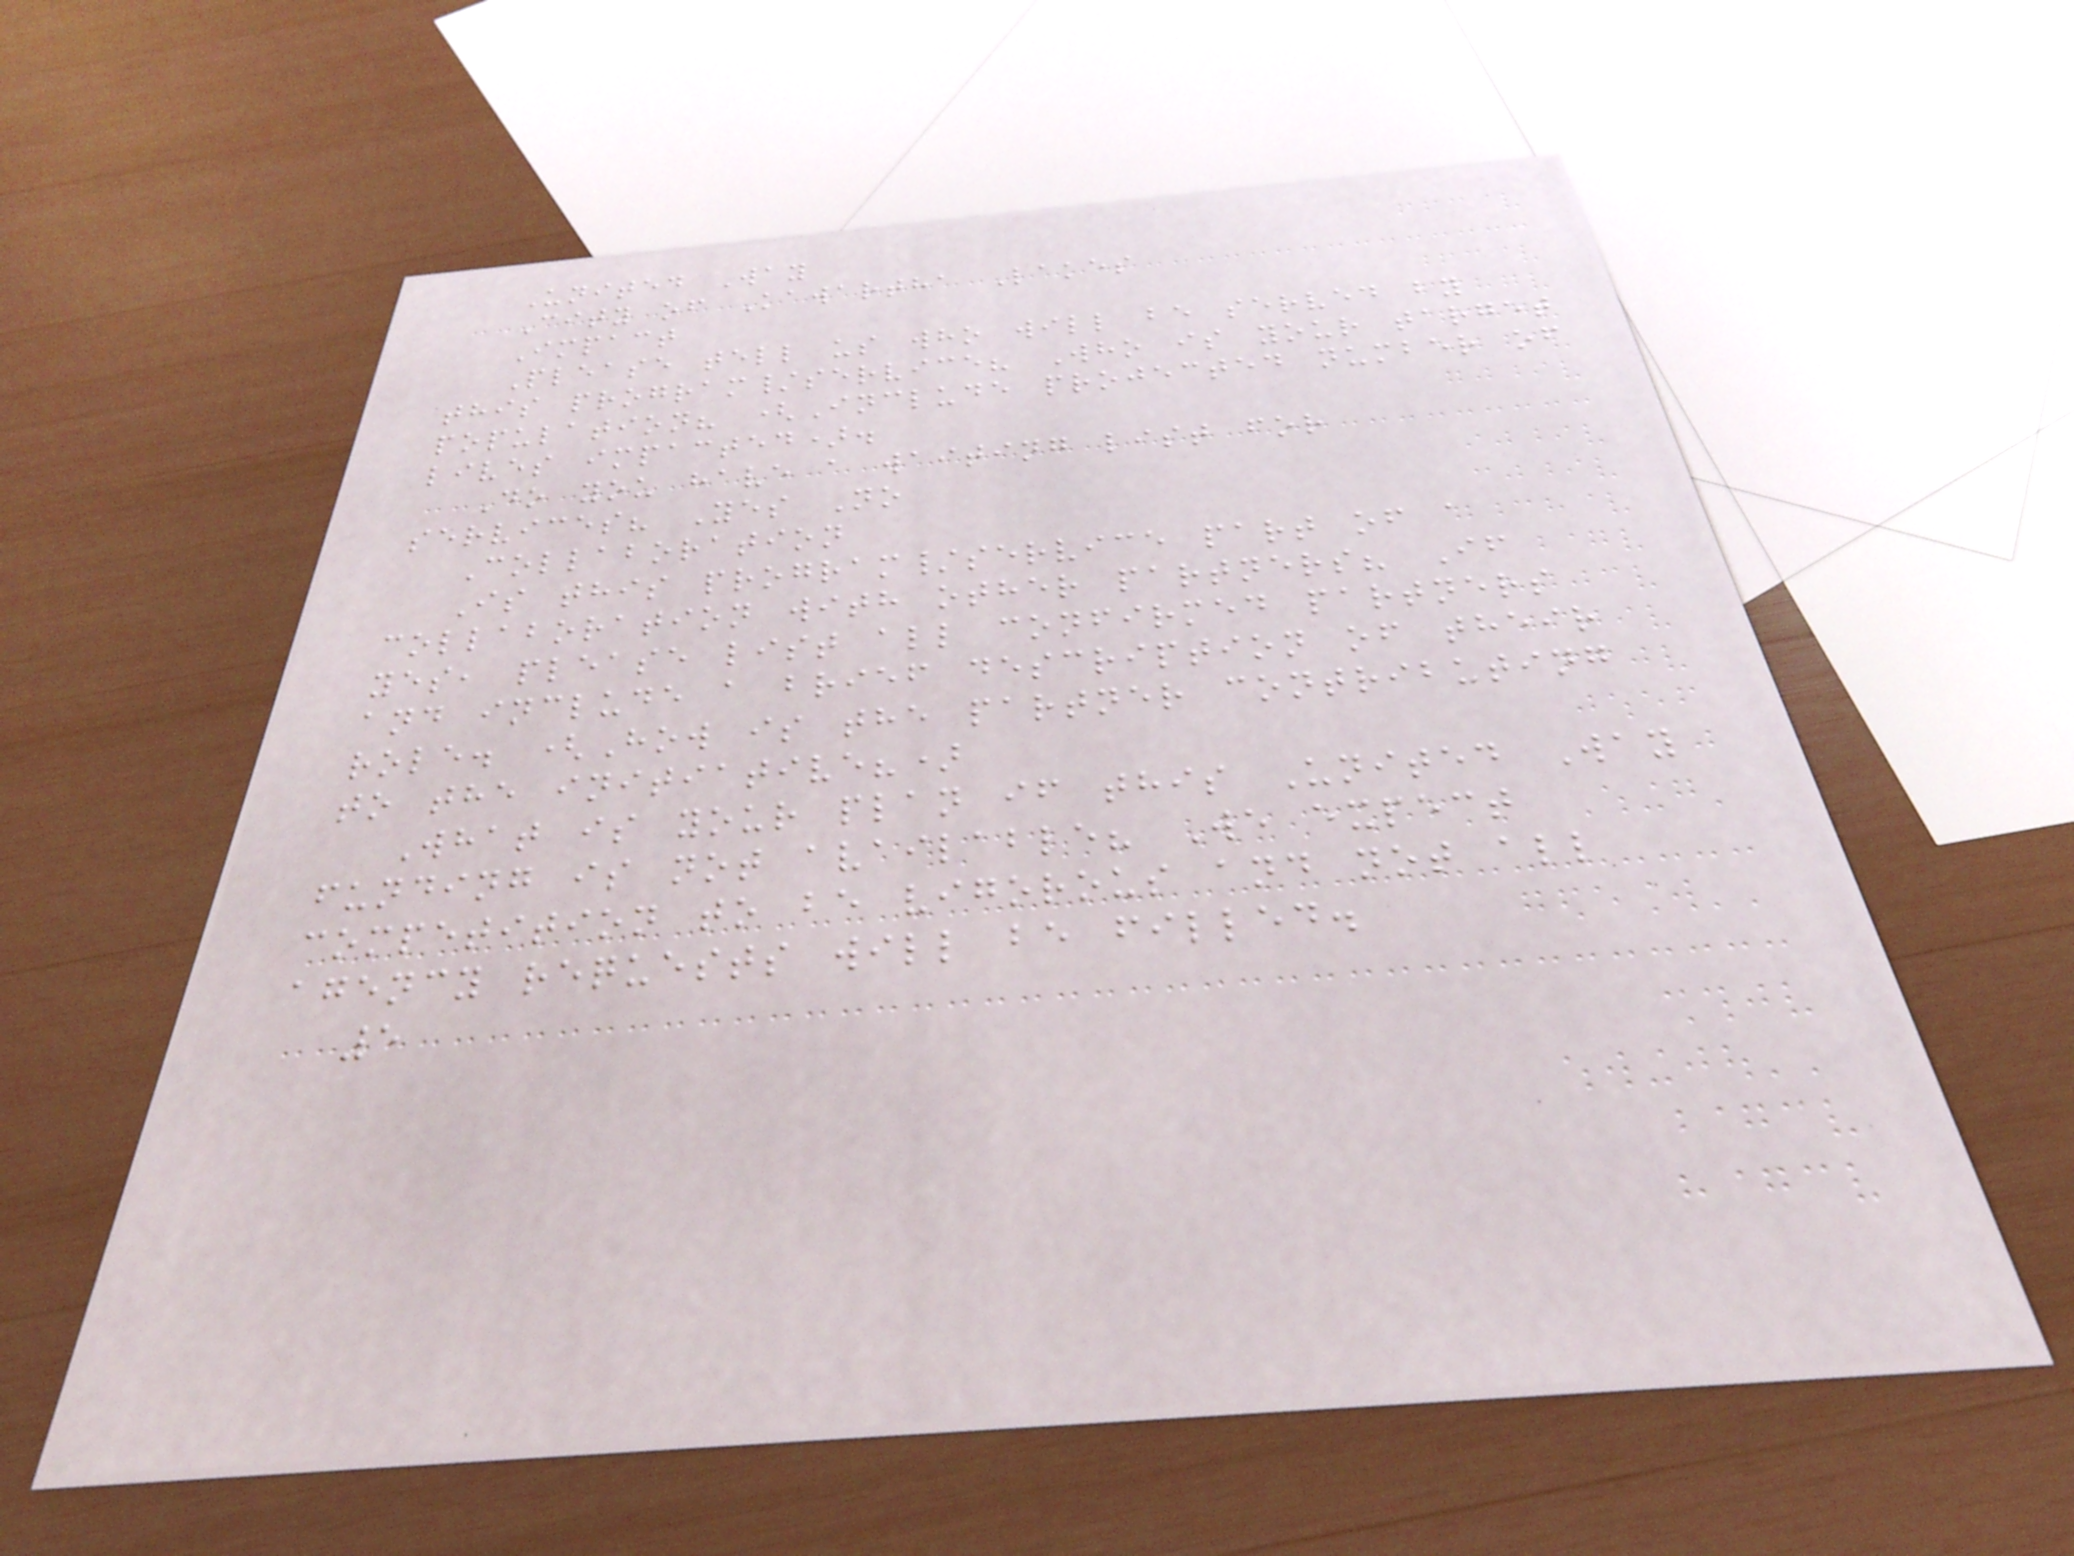United Way
City of Kawartha Lakes
Impact
Please tell us who will be served by
this program/service? Who is your target
population? (Include projected number of
lives impacted).
Do you have a waiting list for
services? Yes No
Collaboration
Is this program/service part of a
collaboration with other partners? If
yes, please list all confirmed partners
and include a brief description of their
role. (How is the partner contributing
to the initiative?)
What is your plan if this United Way
funding is not available? We expect
competition to be vigorous and not all
agency requests will be filled.
5
